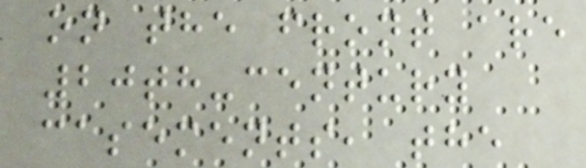on the front are
20th-century
casements, the
